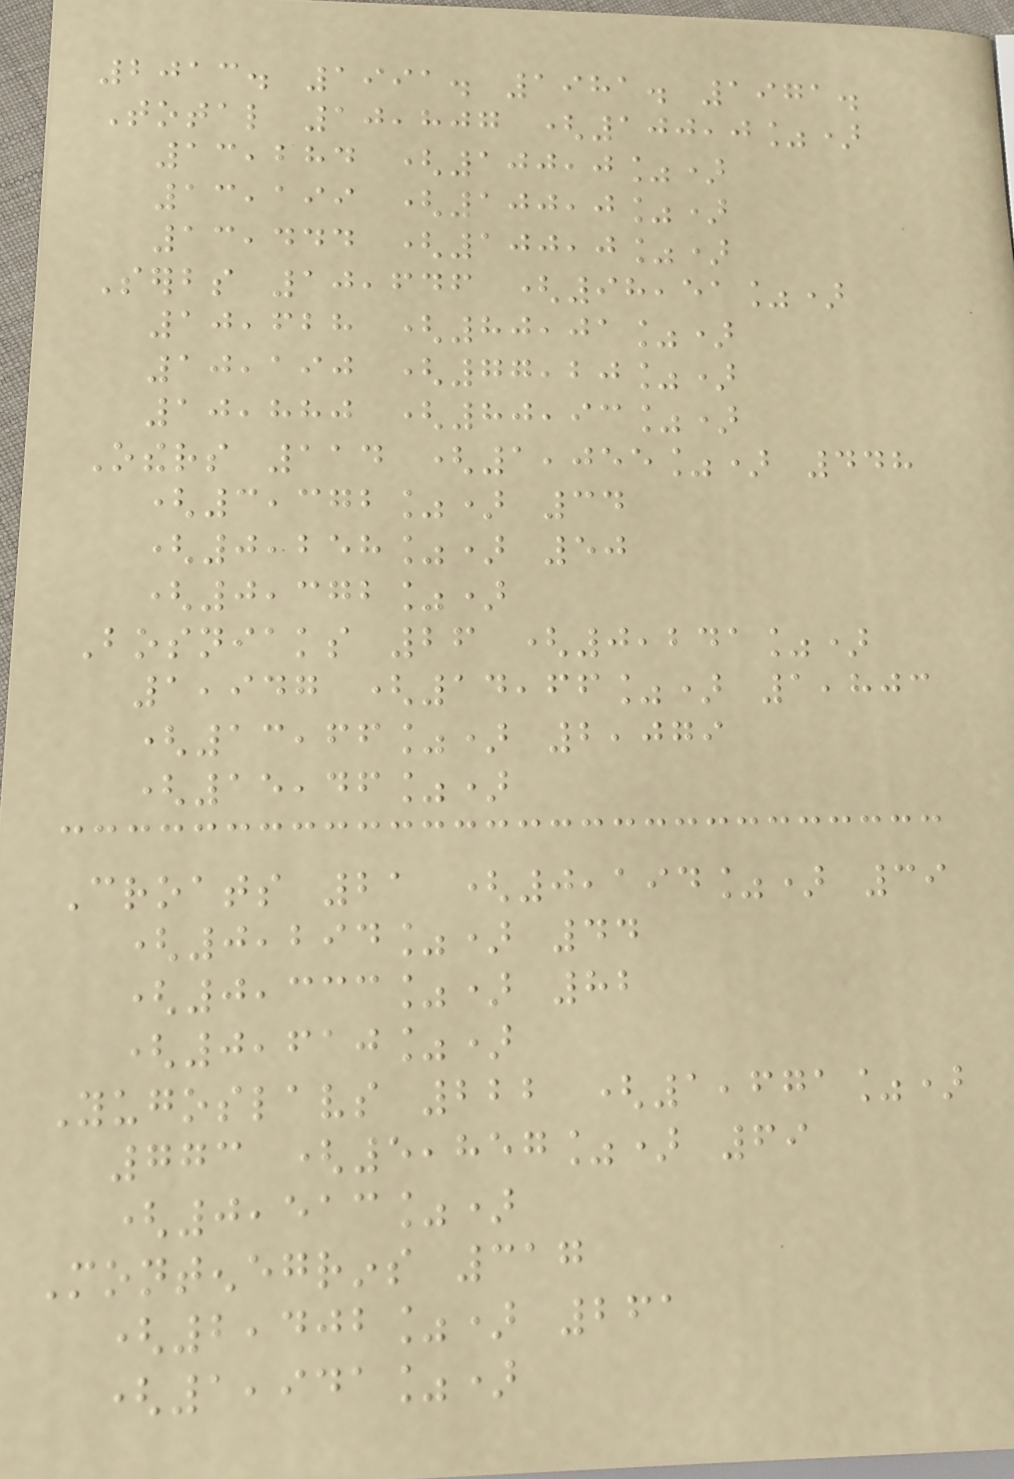2013. 1991. 1981. 1971.
Total 10,807 (100,0%)
13,284 (100,0%)
13,199 (100,0%)
13,444 (100,0%)
Serbs 10,646 (98,51%)
10,628 (80,01%)
10,190 (77,20%)
10,880 (80,93%)
Others 114 (1,055%) 448
(3,372%) 34
(0,258%) 50
(0,372%)
Bosniaks 26 (0,241%)
1,947 (14,66%) 1,803
(13,66%) 2,079
(15,46%)
Croats 21 (0,194%) 39
(0,294%) 44
(0,333%) 82
(0,610%)
Yugoslavs 222 (1,671%)
773 (5,857%) 69
(0,513%)
Montenegrins 317
(2,402%) 261
(1,941%)
